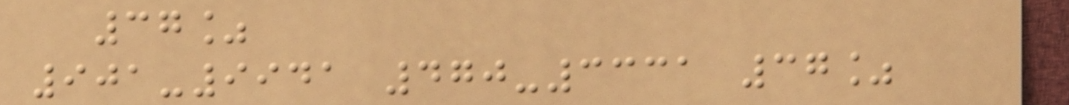37%
901-9941 470-3331 37%
